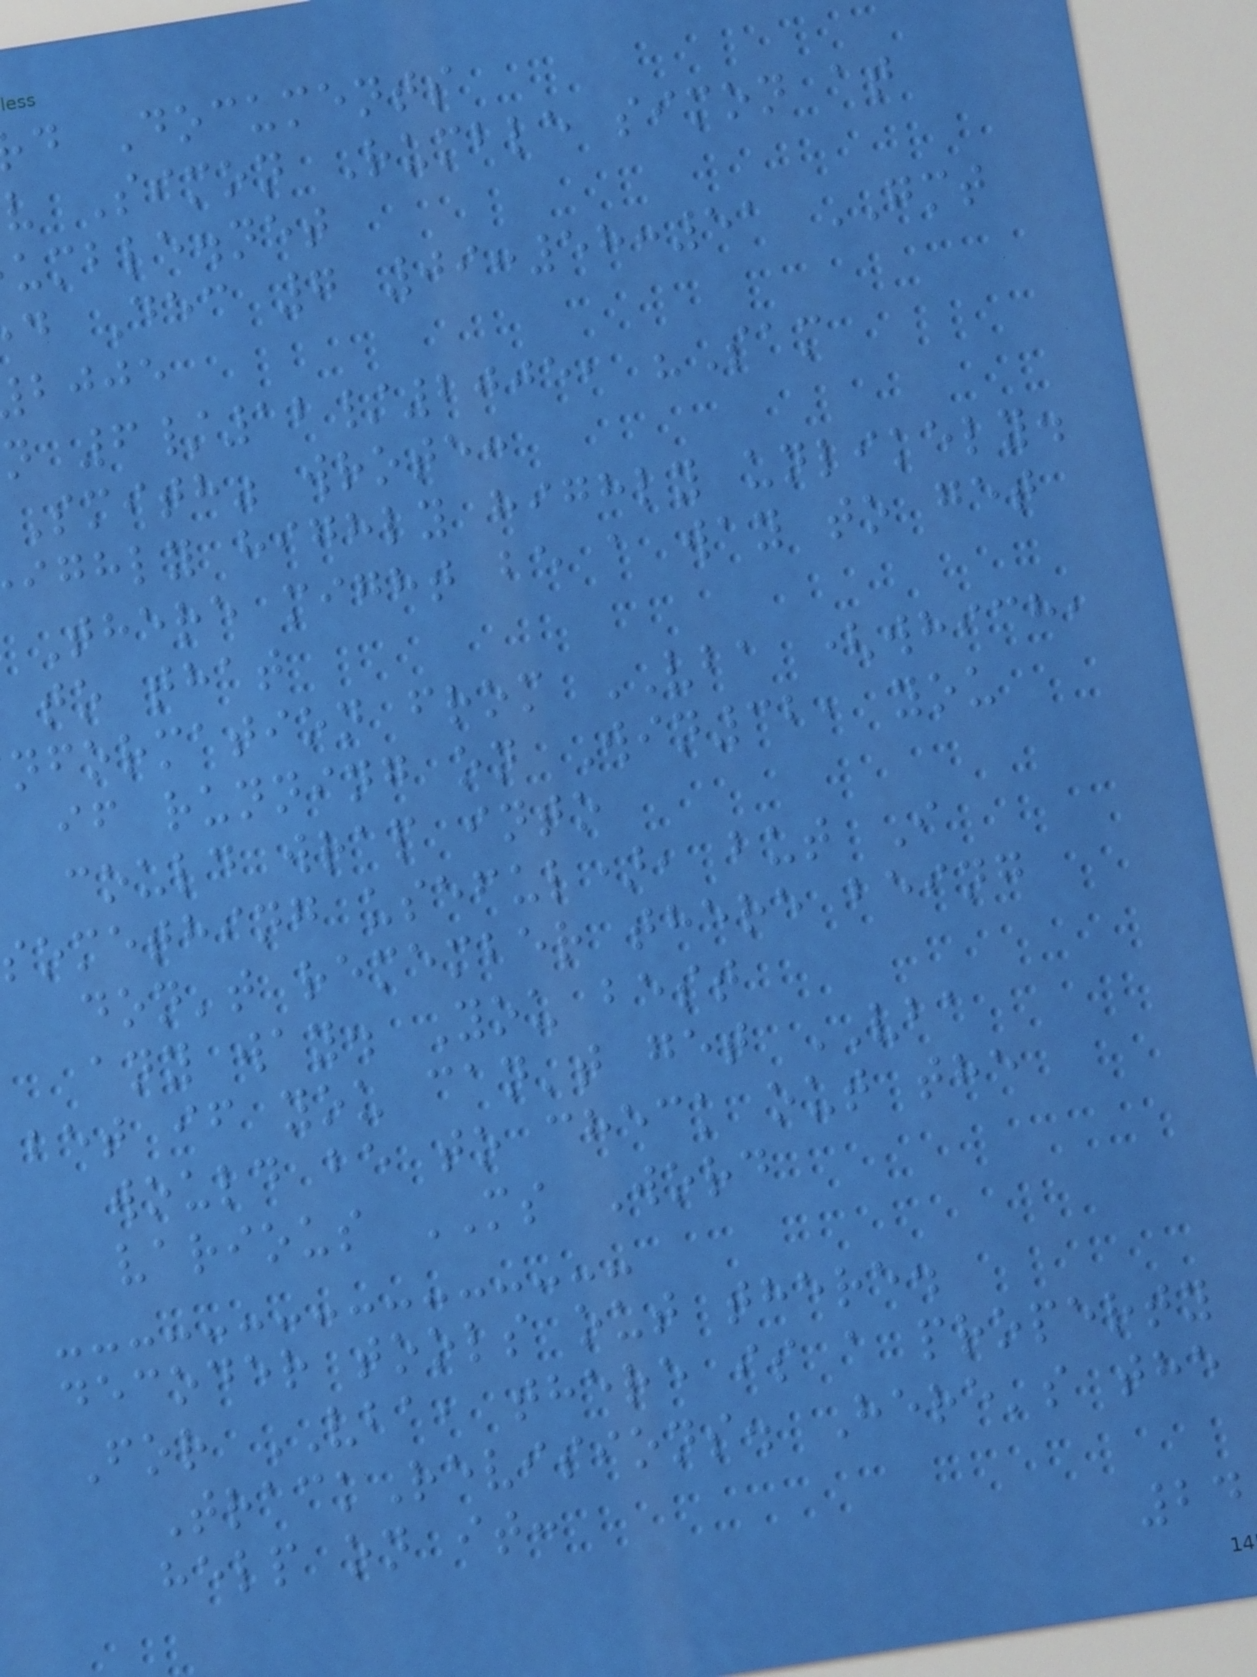d Documents
v Simon Rumble simon at
umble.net
d Dec 7 09:58:51 GMT
bjje
n 6/12/2005, "Sam
Smith" wrote:
ighly highly highly unlikely.
There might be a way to get
to that
nformation from VBA (which,
if running on Win32, you
could wrap into
something useful), but I
don't remember there being
any way. You best
bet if you can't get VBA
would be to check out the
various MS Word
decoder tools out there.
For VBA, there is a property
TrackRevisions. Here's the
help on it:
24
